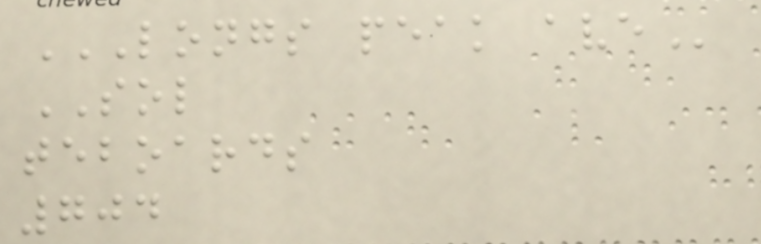LONGS PEAK AVE
SOL
teboards
704
